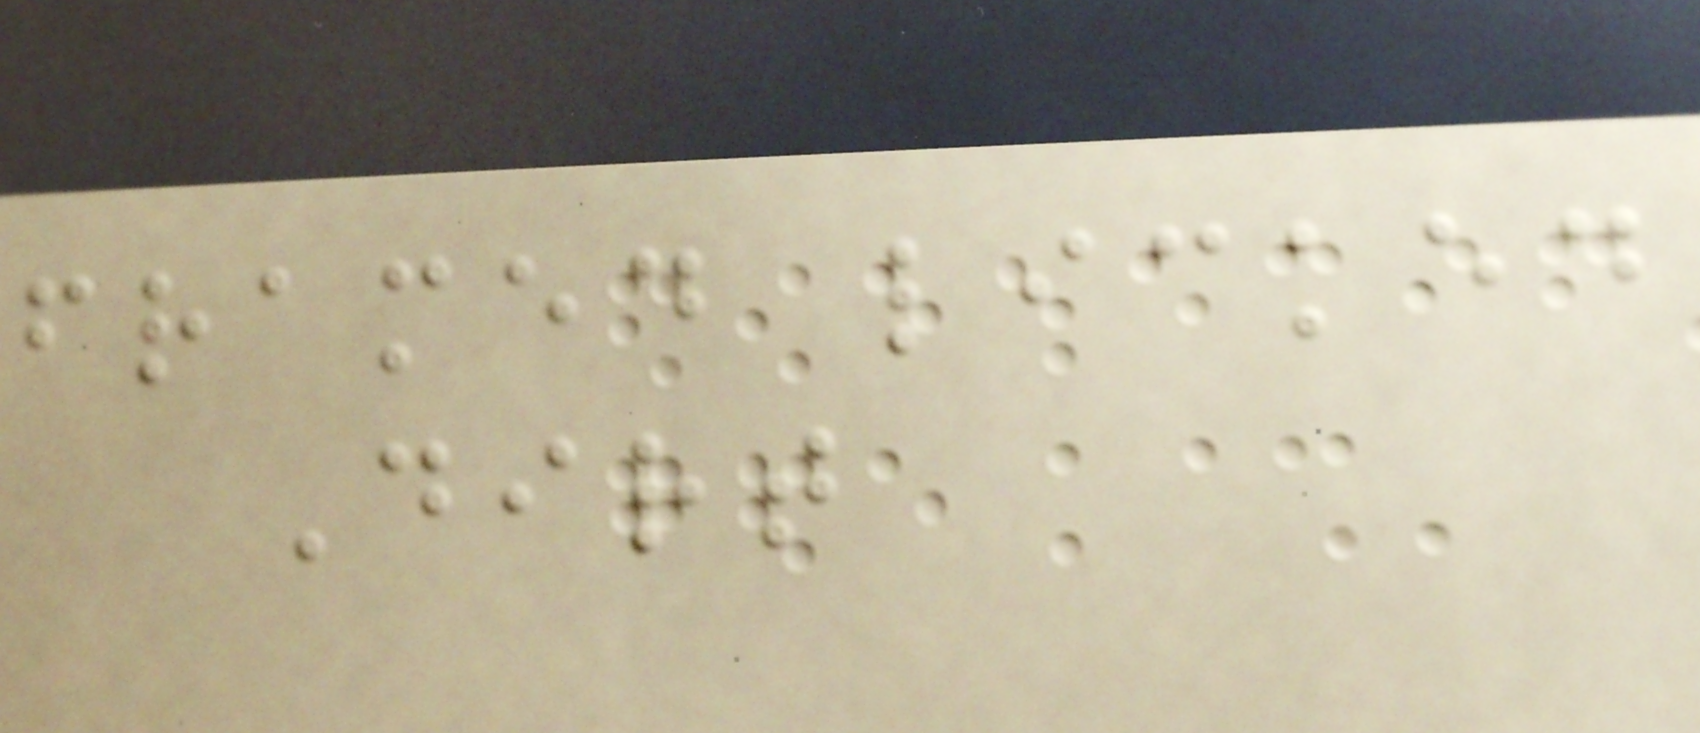framed licked
Dirt
